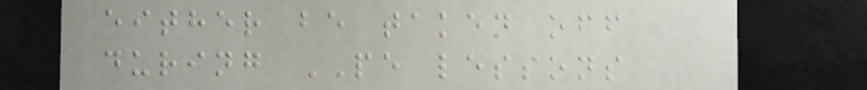either be taken off
during PE lessons
